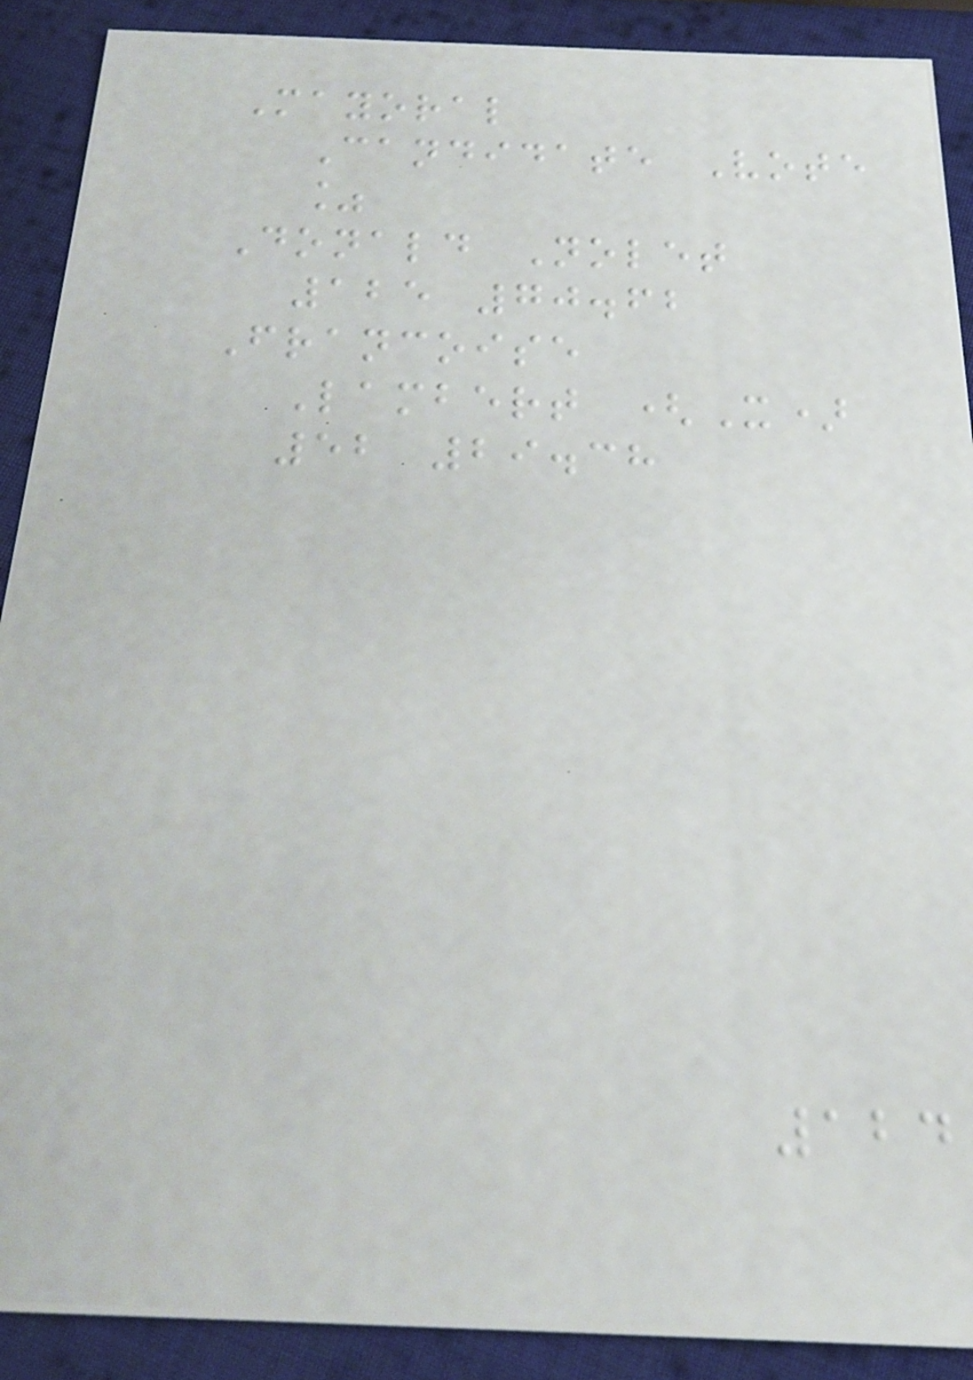Mayoral
Candidate Vote
%
Donald Nolet
125 70.62
Francoise
Lambert (X)
52 29.38
124
